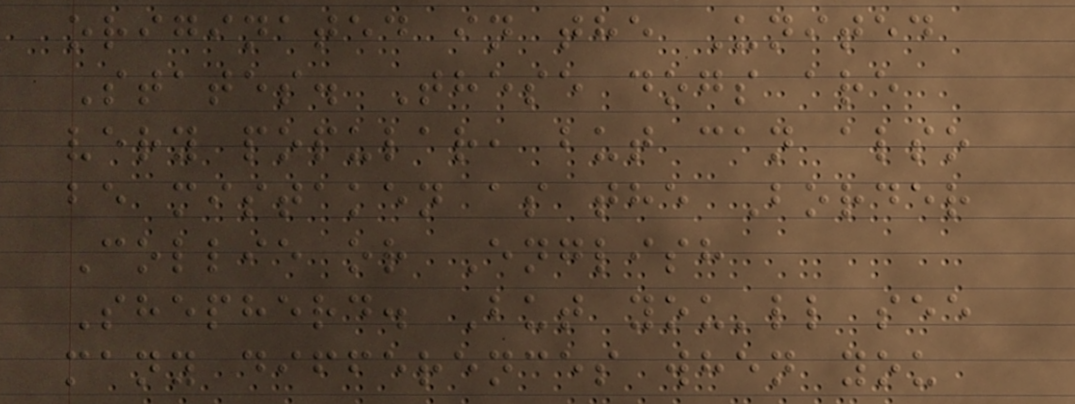originated in the United
States. These dogs are
very popular, but can also
be mistaken as the Border
Collie or English
Shepherd. But you'll see
many differences when you
